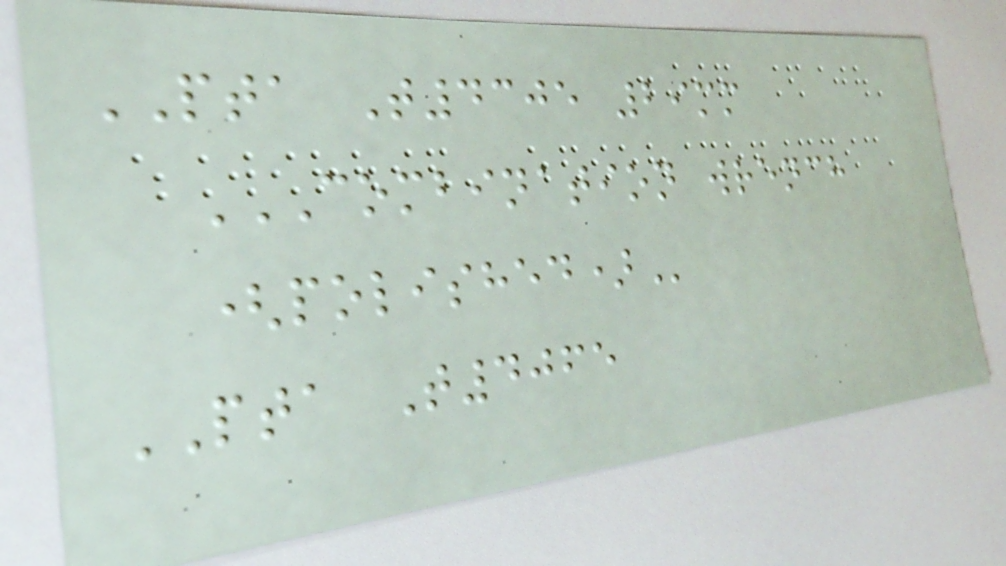PTA T4305 29mm
COMBINATION WRENCH
(POLISHED)
PTA T4065
